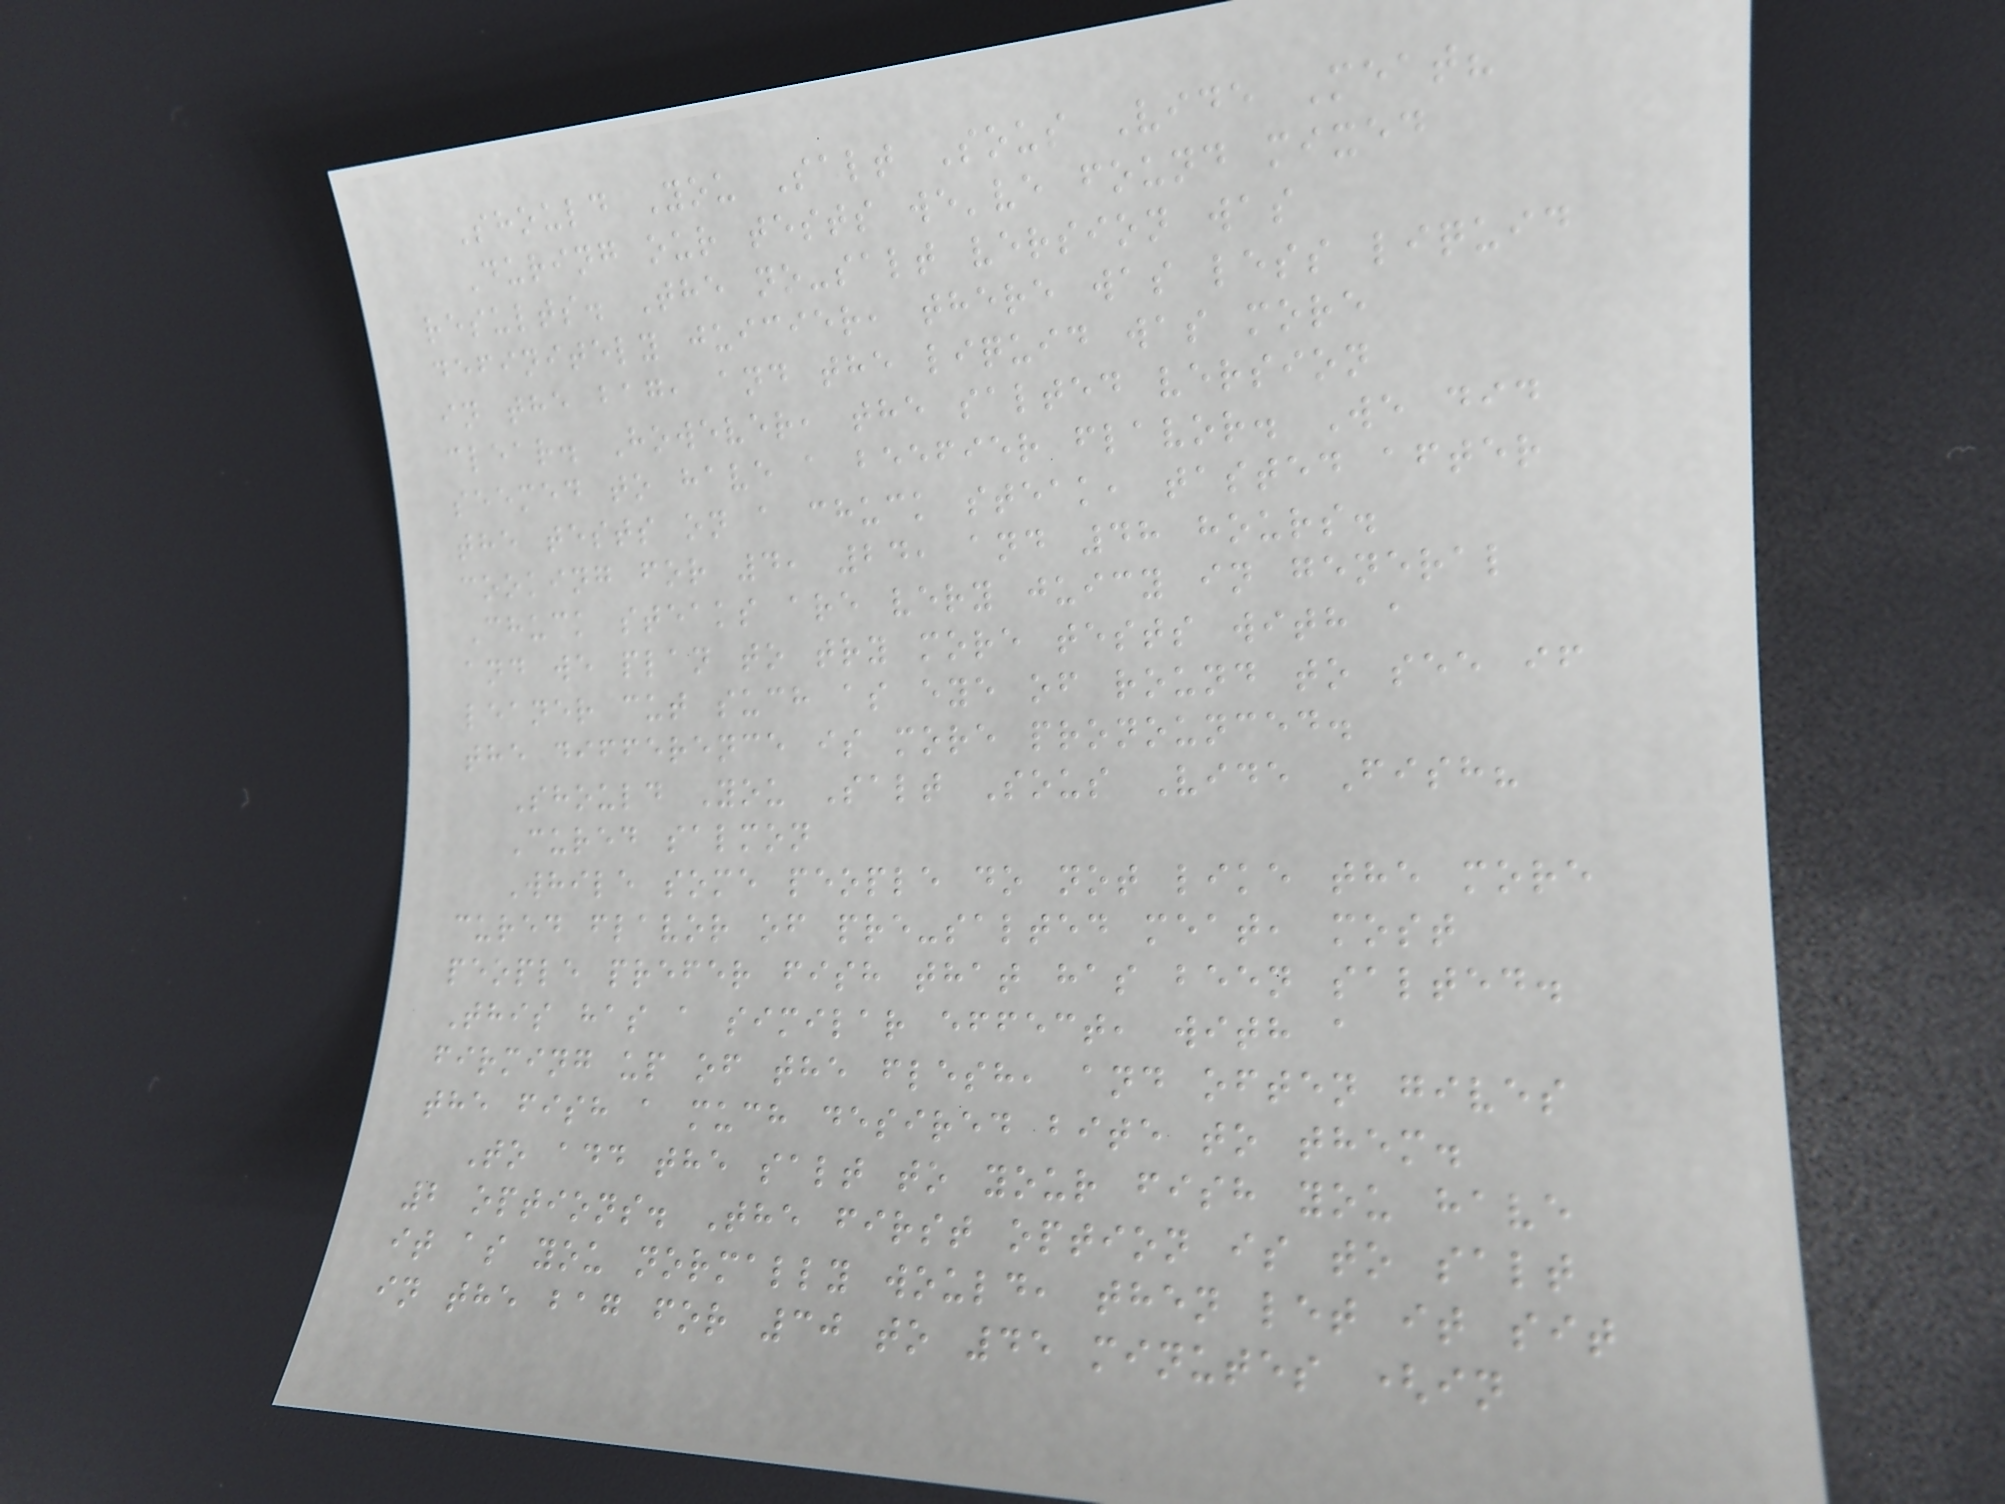Should You Salt Sous Vide Meat?
During our tests we've found mixed
results. The no-salt version was
definitely juicier, there was less liquid
in the bag, and the liquid was more
clear. However, the salted version
seemed to have a beefier flavor. We did
the tests on a chuck steak, tasted after
cooking for 4, 24, and 48 hours.
Chuck steaks are very juicy in general
and we plan to try more tests with a
leaner cut such as eye of round to see if
the difference is more pronounced.
Should You Salt Sous Vide Fish?
Cured salmon
While some people do not like the more
cured flavor of pre-salted meat, most
people prefer fish that has been salted.
This has a similar effect, with a
firming up of the flesh, and often gives
the fish a much desired bite to them.
To add the salt to your fish you have
2 options. The first option is to salt
it as you normally would, then let it sit
in the bag for 30 to 45 minutes (in
